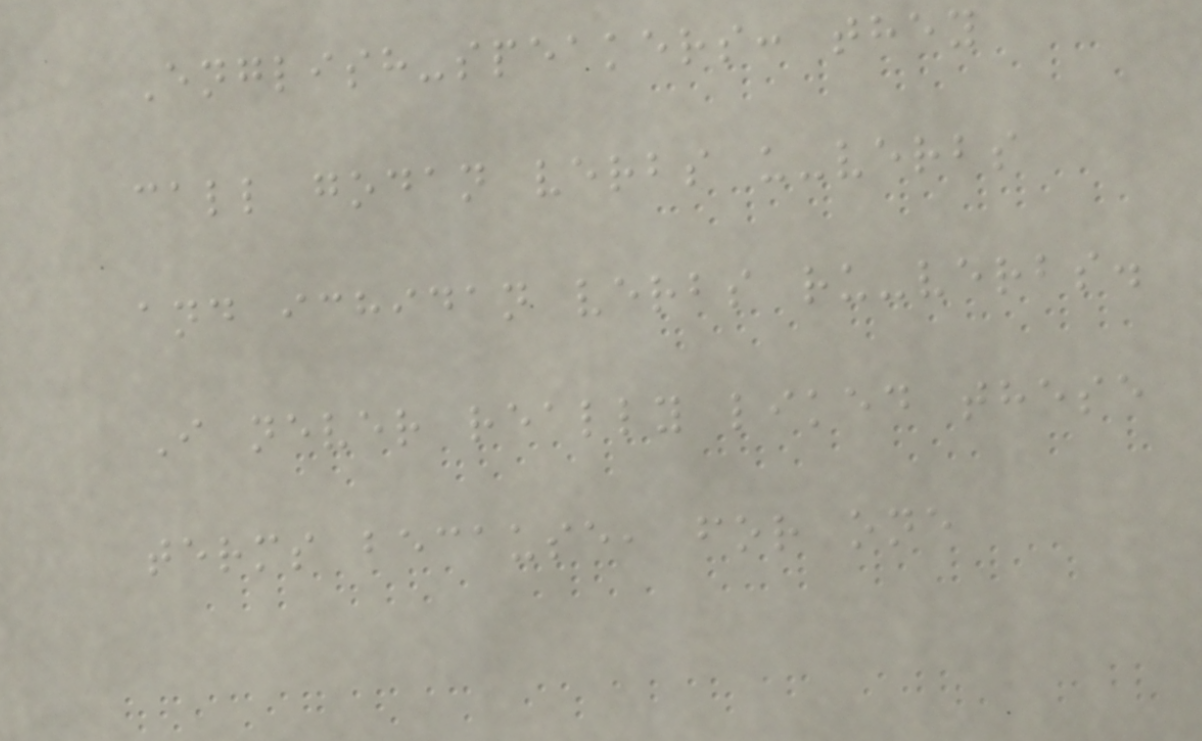English-speakers: they
call godan verbs u-verbs
and ichidan verbs ru-verbs.
I never really liked these
terms because, for one
